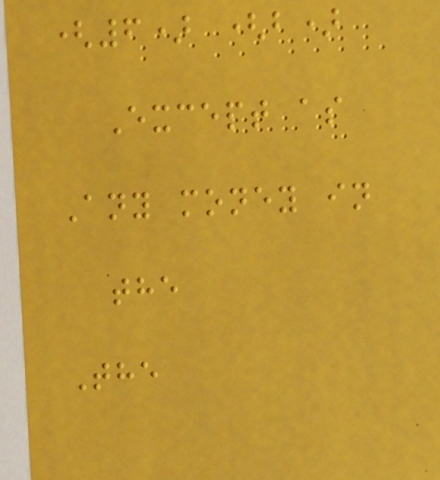(6) (b)
Except as
Any money in
the
The
